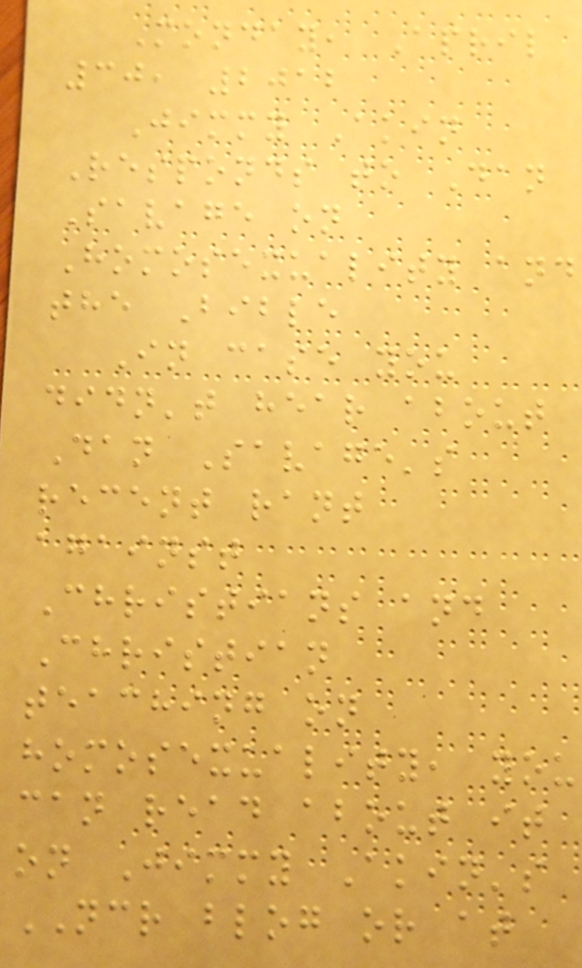Monday, April
30, 2012
Jimmy Akin
Responds to Dan
Savage on
Homosexuality and
the Bible
In case you
didn't hear about
Dan Savage's
recent rant
against
Christians and
Christian
teaching on
homosexuality, you
can read about it
on Jimmy Akin's
NCR blog or at
